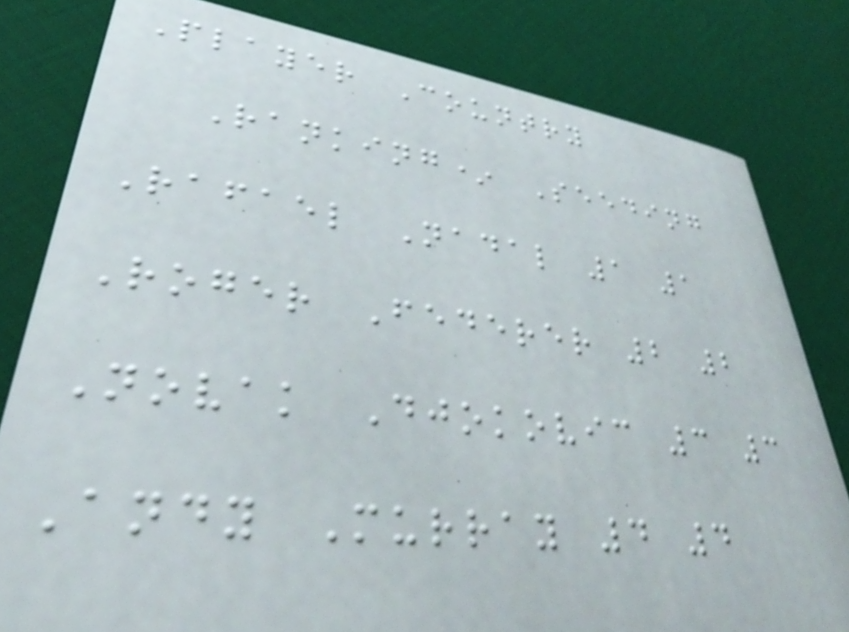Player Country
Ranking* Seeding
Rafael Nadal 1 1
Roger Federer 2 2
Novak Djokovic 3 3
Andy Murray 4 4
